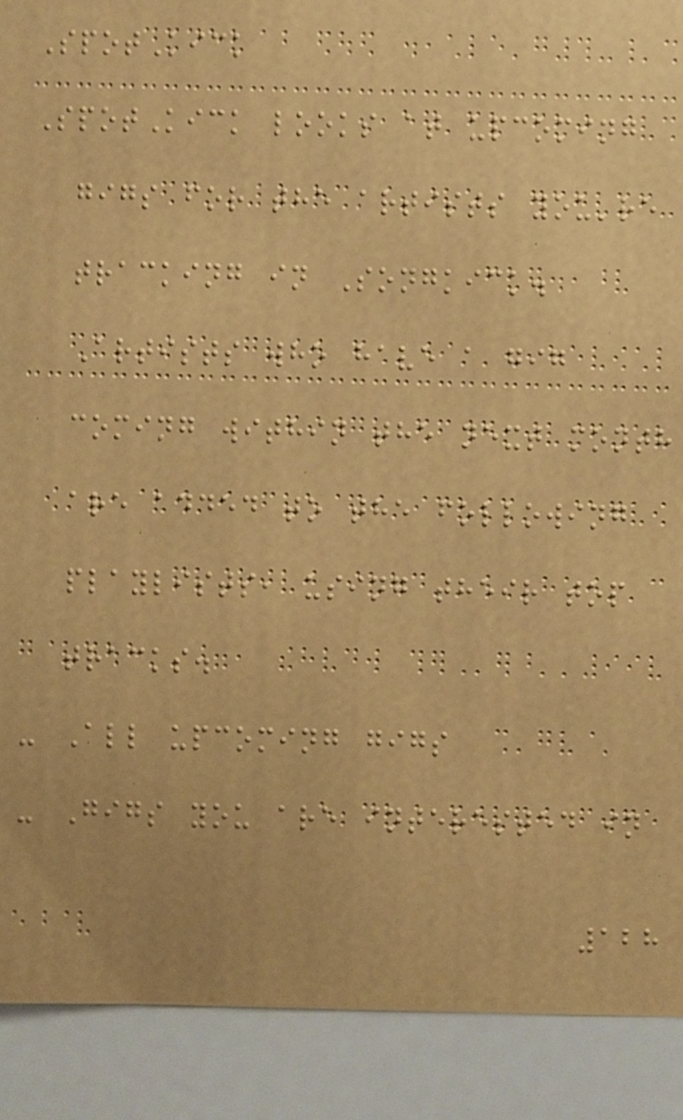SpotKick
SpotKick looks at upcoming
gigs for the artists you're
tracking in Songkick.
Artists who have a gig
coming within the next month
are added to the following
playlists, using their top
tracks.
- All upcoming gigs
- Gigs you are interested in
128
